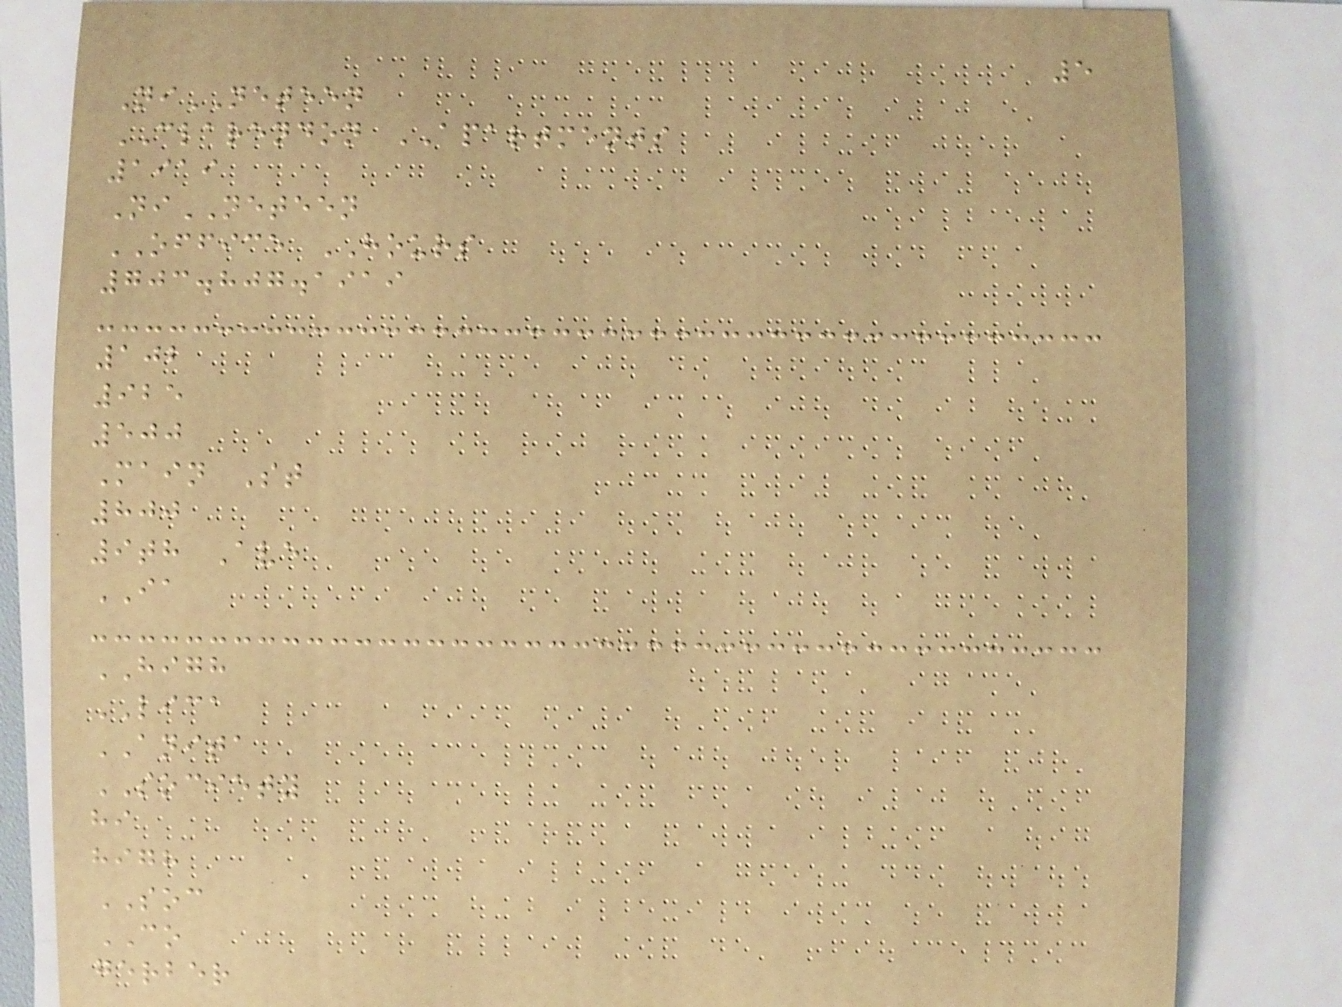5
NiNETEEN
CLARENDON APARTMENTS
1919
NiNETEEN
OFFICE HOURS
703.807.1919
102
925
500
Main St
800
9th Ave
IA
HIGH
LICA
ANITA
SOCIETY
hi
high
SOC
CO
gerber
